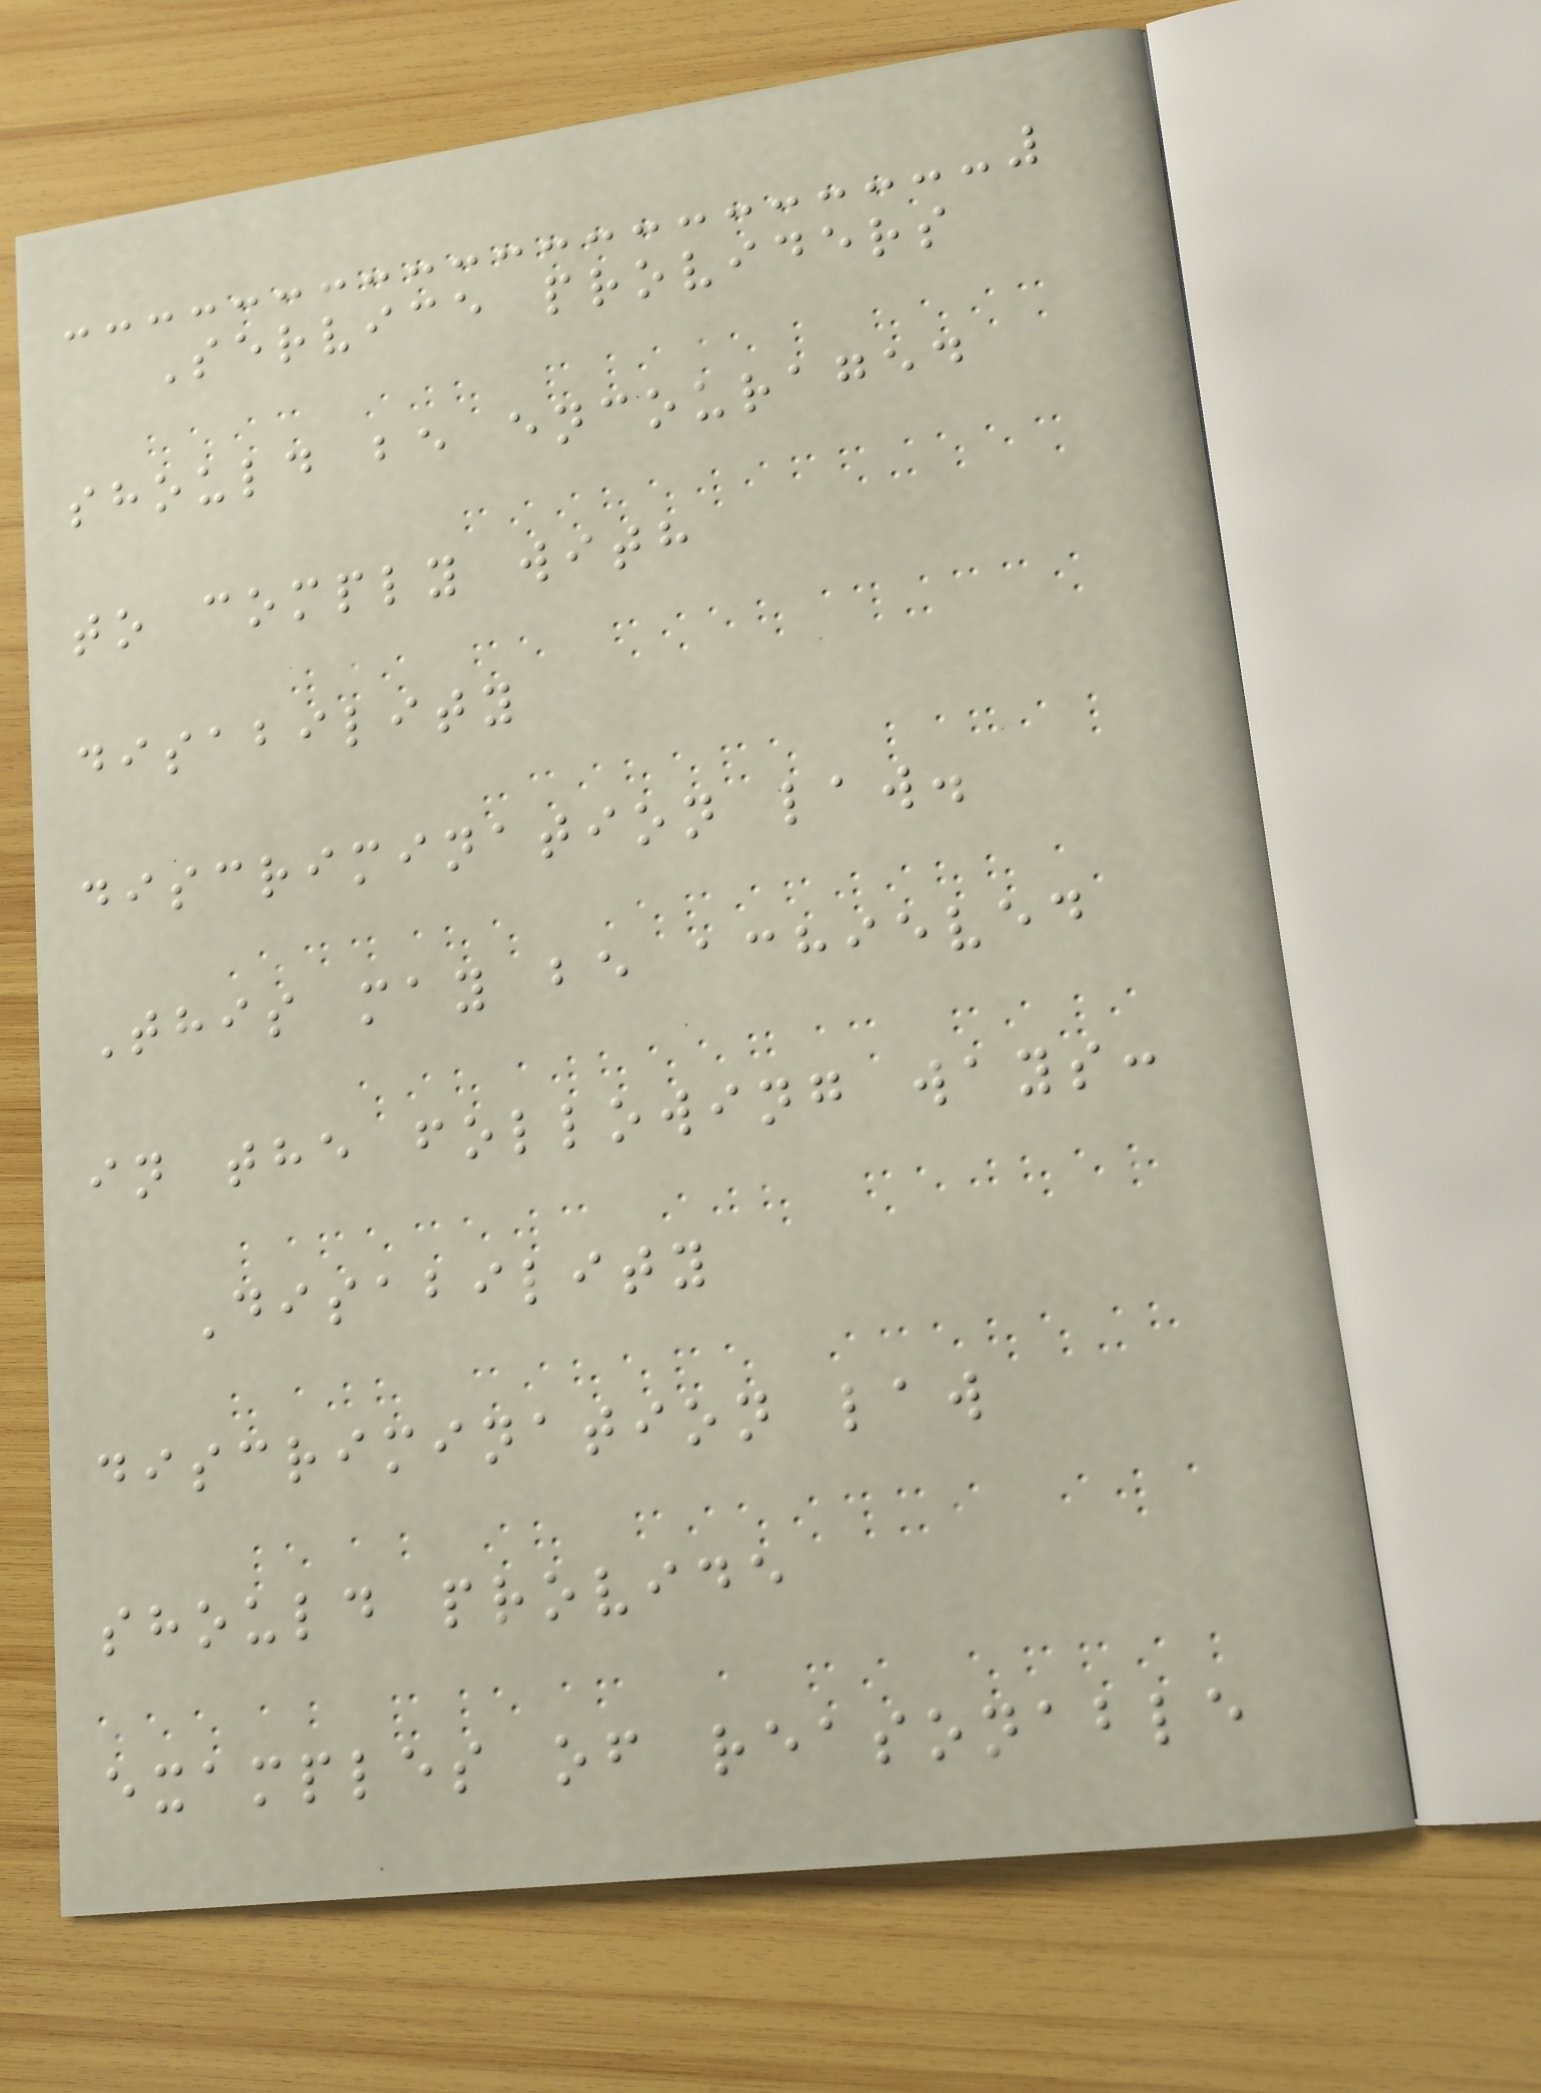Service providers
should be encouraged
to comply with
disability
discrimination law.
This may be achieved
in the following ways:
Disability
discrimination law
should provide
examples of reasonable
